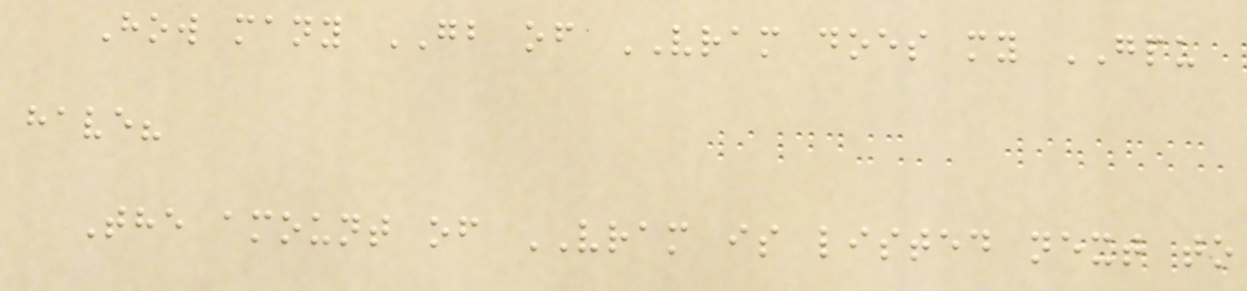How many GB of VRAM does my GPU
have?
The amount of VRAM is listed next to
